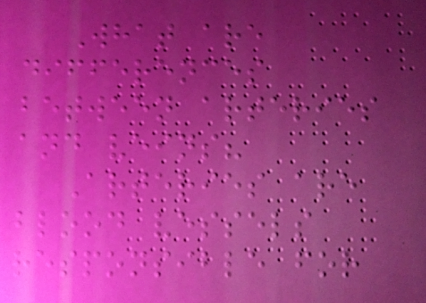What are
differences
between arteries
and veins?
Arteries are
blood vessels
responsible for
